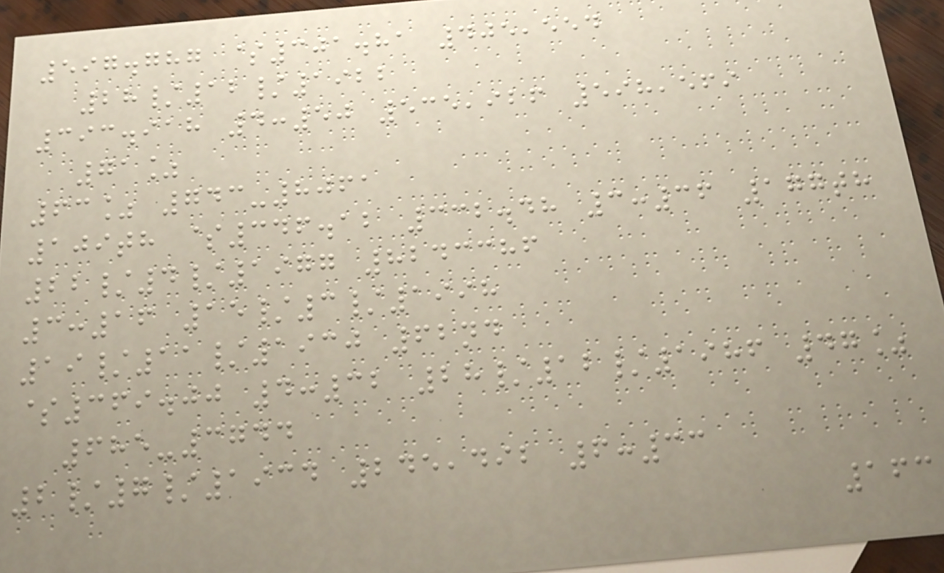597.787 $301.81 405,554
28/12/1922
393.918 4:50 535,926 598,569
71%
63% 743-8061
109th $346.12 332.48 3:36 177th
22/4/1977 8243386
3:16 15/3/1998
19/11/1930 62nd
$369.00 4:32 28/12/1986 47%
685-3744
2/7/1934 245,492 6:33
163
